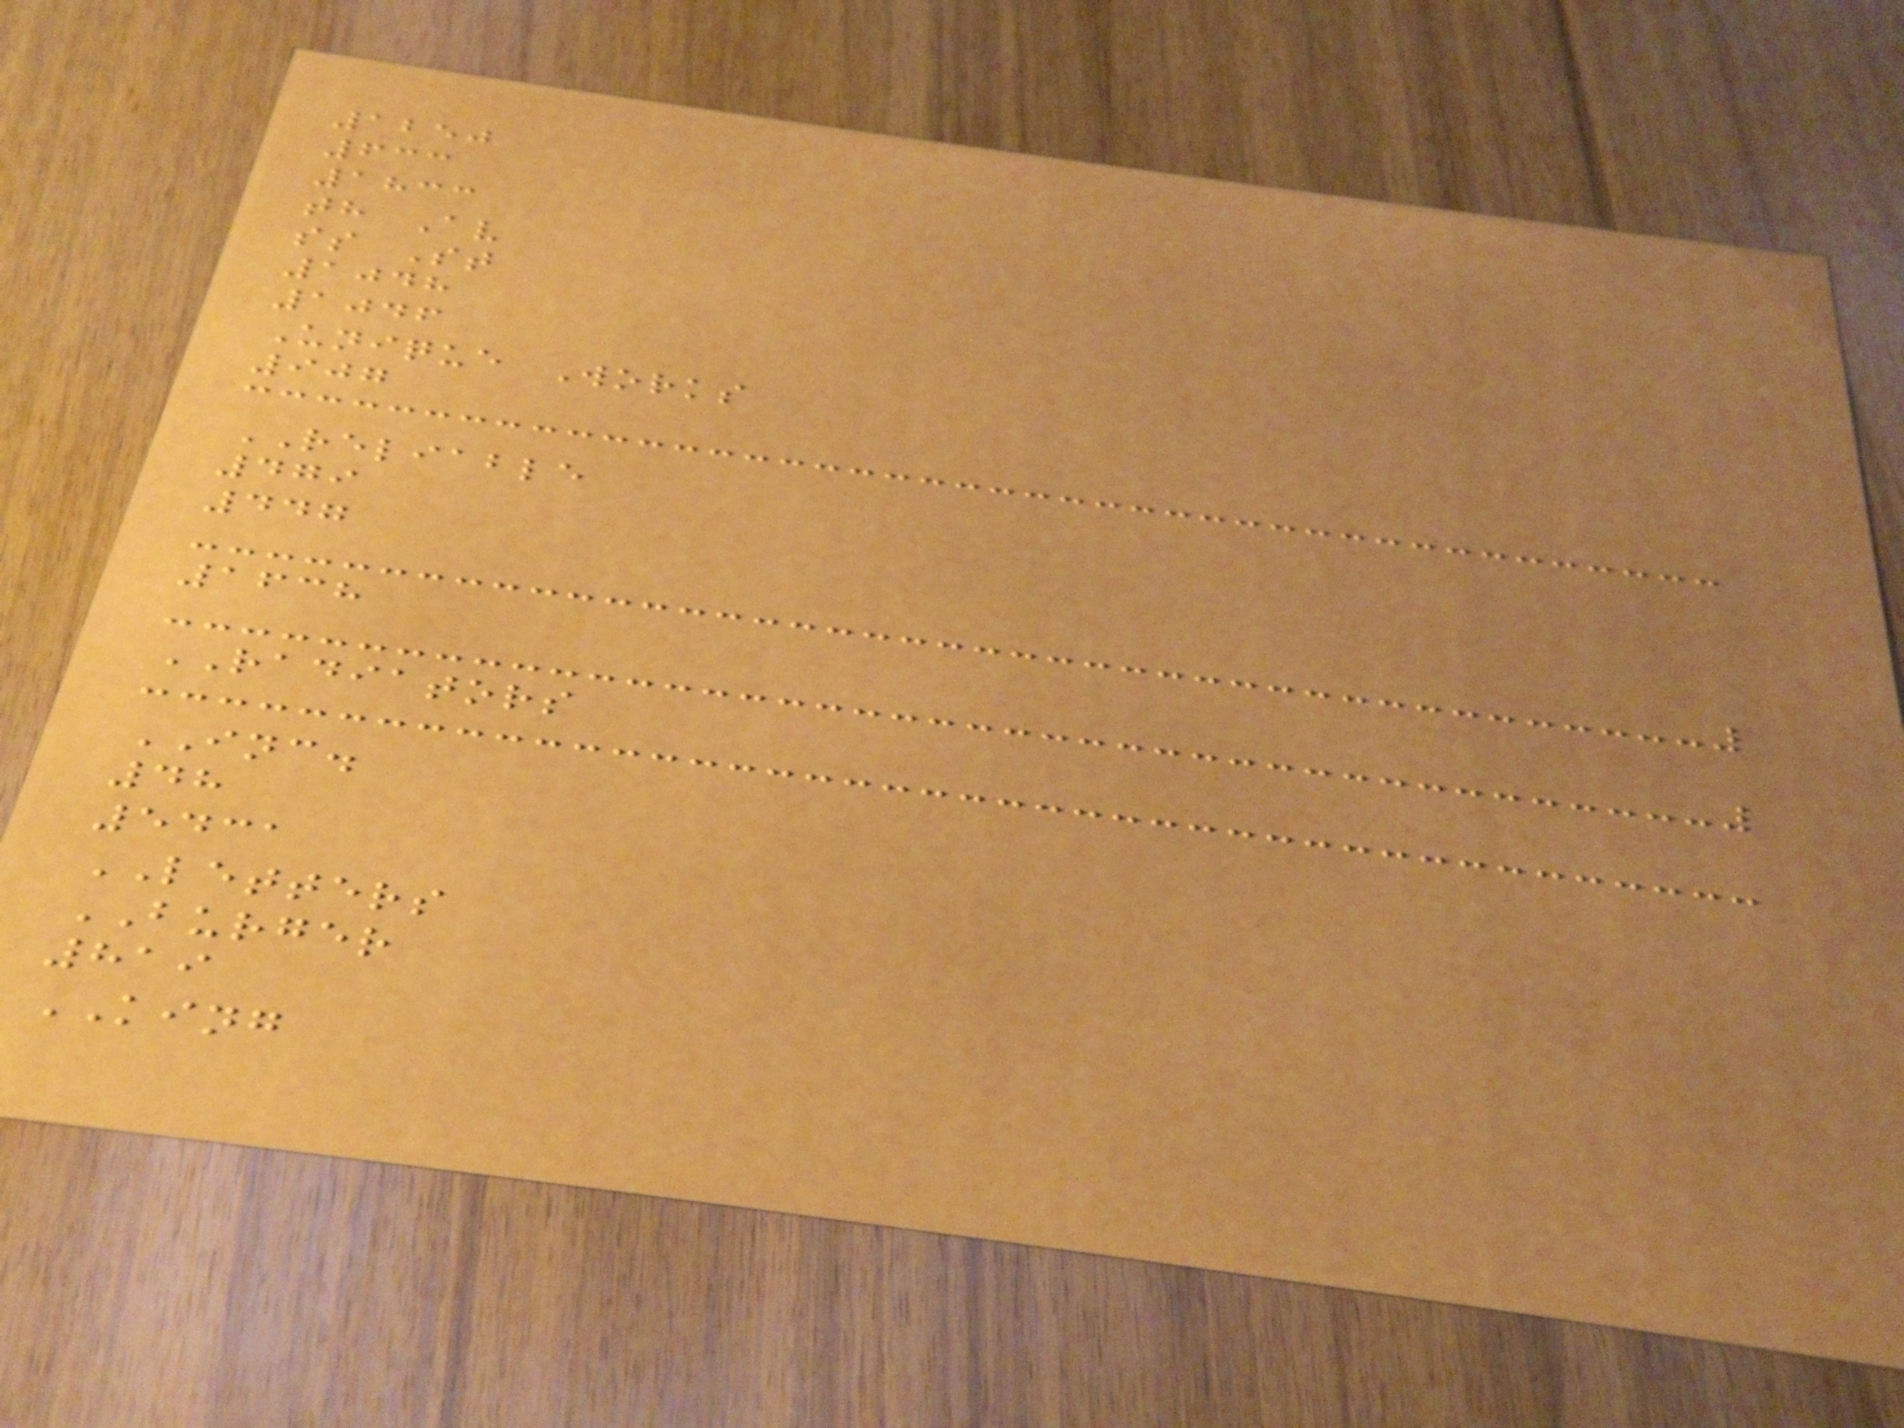1250
633
1833
th Av
ss St
1048
1046
Unique Works
907
RELIABLE
479
447
1638
RADIATORS
INC.
48
5431
LETTERS
BURGER
819
KING
